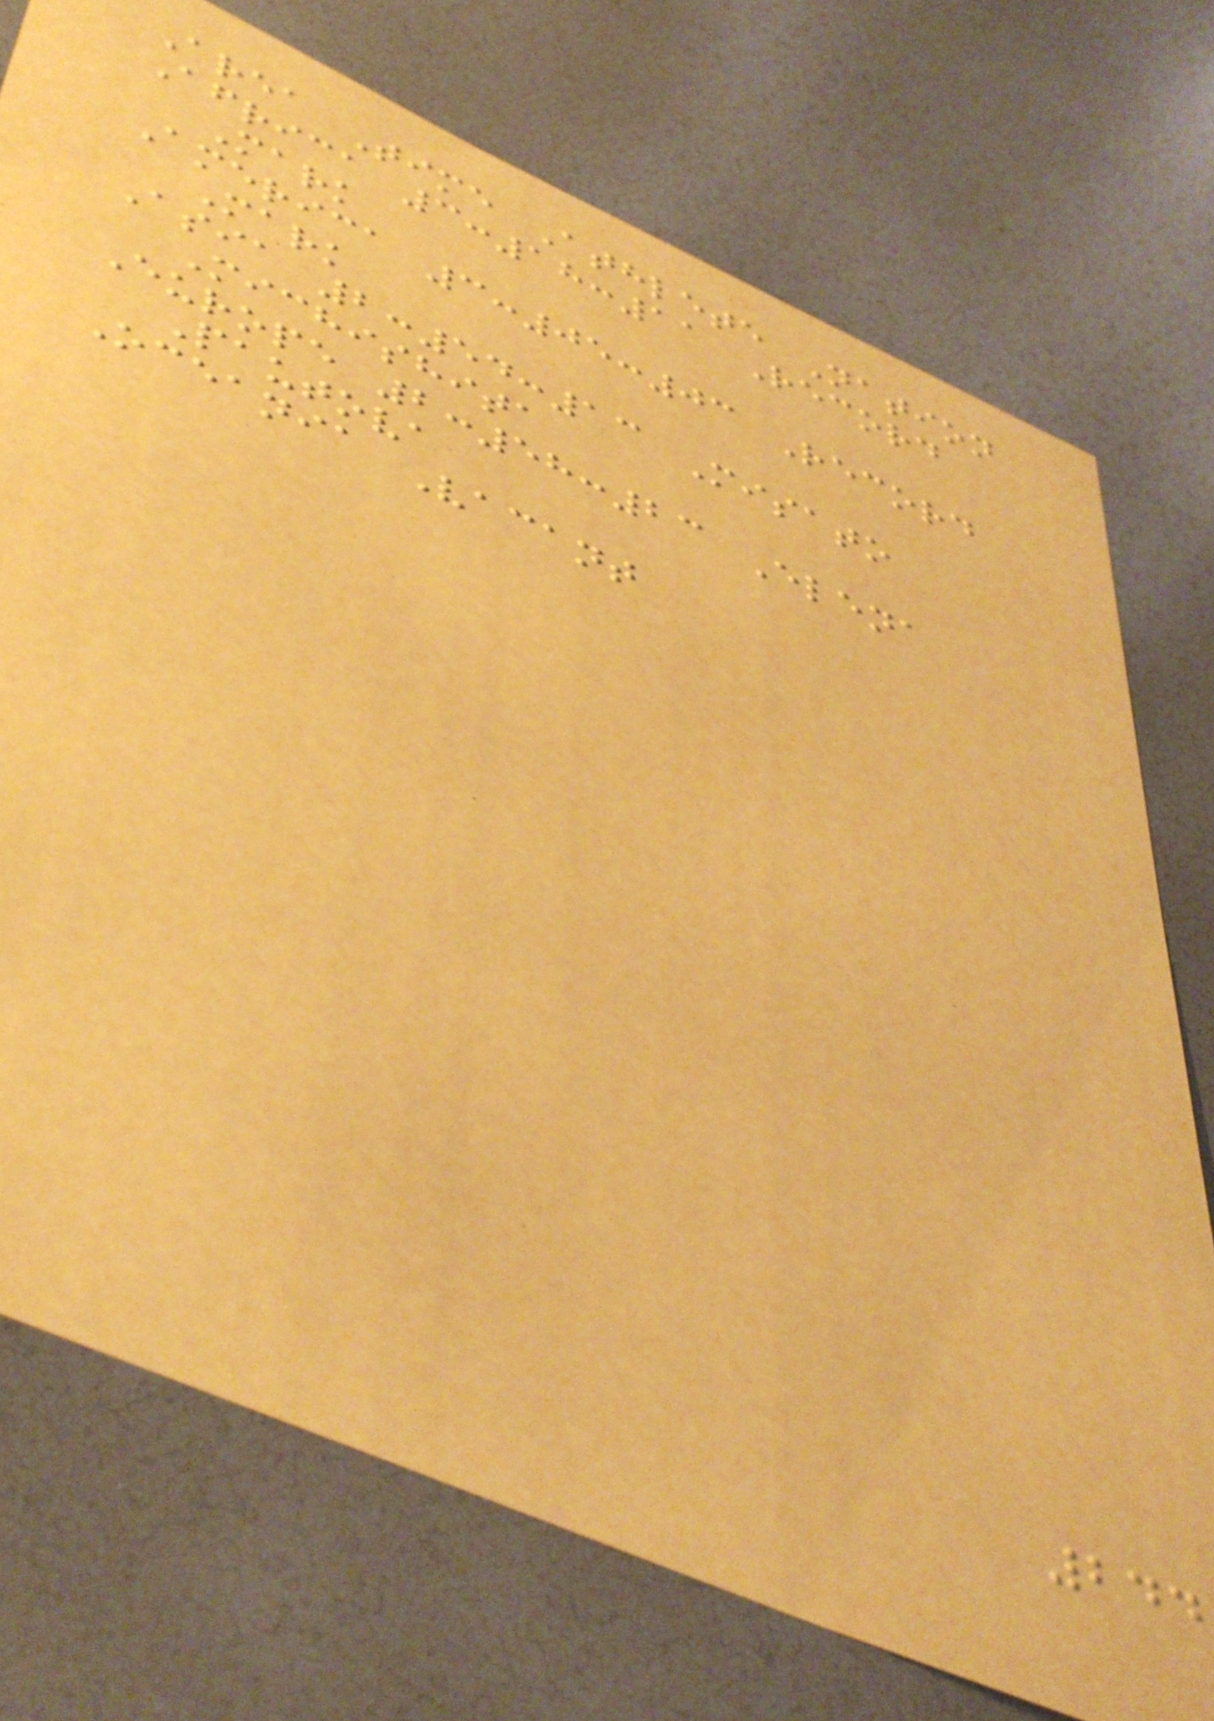Area Time Athlete Nation
Africa 3:18:11 Record
Mark
America 3:05:03 Record
Mark
Asia 2:54:13 Misato
Michishita
Europe 2:58:23 Elena
Pautova
Oceania Vacant
244
